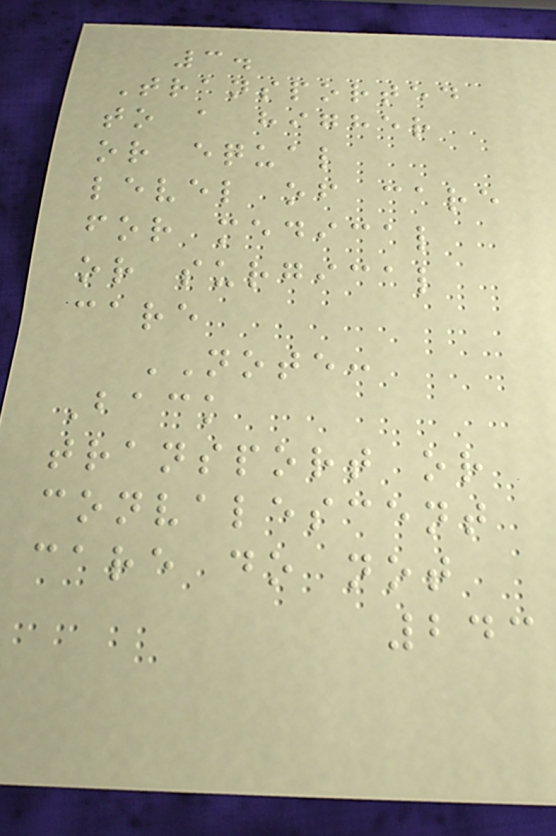3.
Transported
to a higher
or equal
level of care
for medical
or surgical
care
NOTE:
Back
transport or
convalescent
care do not
243
